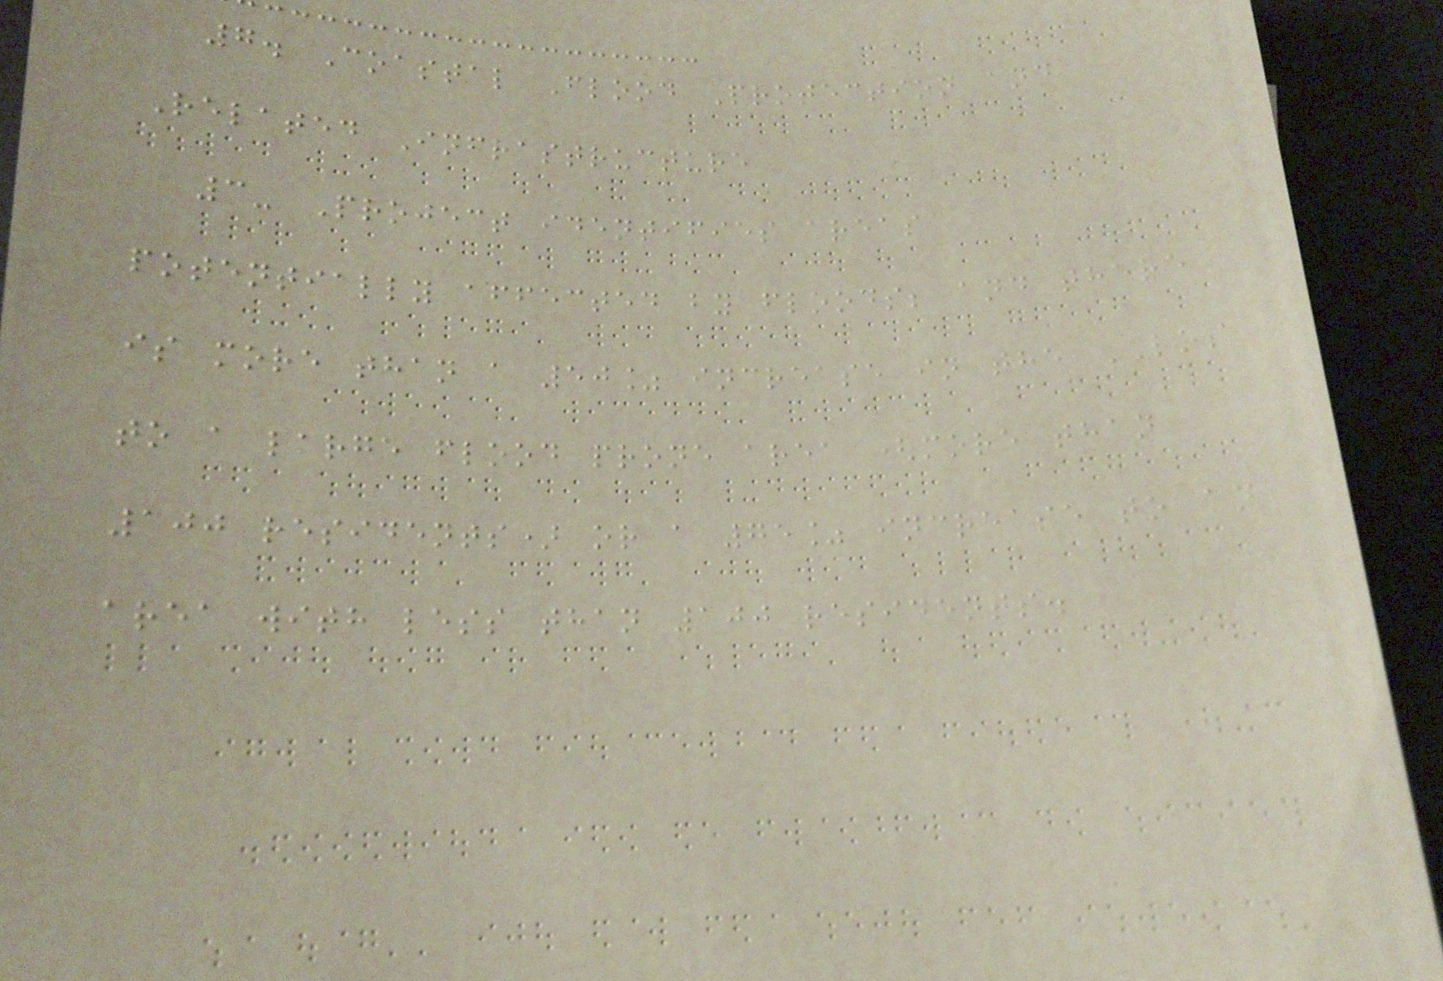7. Coastal Flood Protection and
Related Infrastructure
3- Project identifies areas
potentially affected by floods; and there
is more than a 50% increase in the LOS
to a large flood prone area (more than
100 residents) or a 75% increase to an
area with less than 100 residents.
